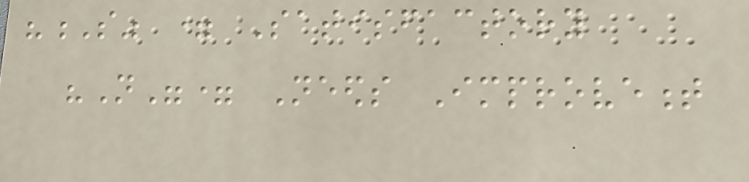"S" = Satisfactory
"N"= Needs Improvement
